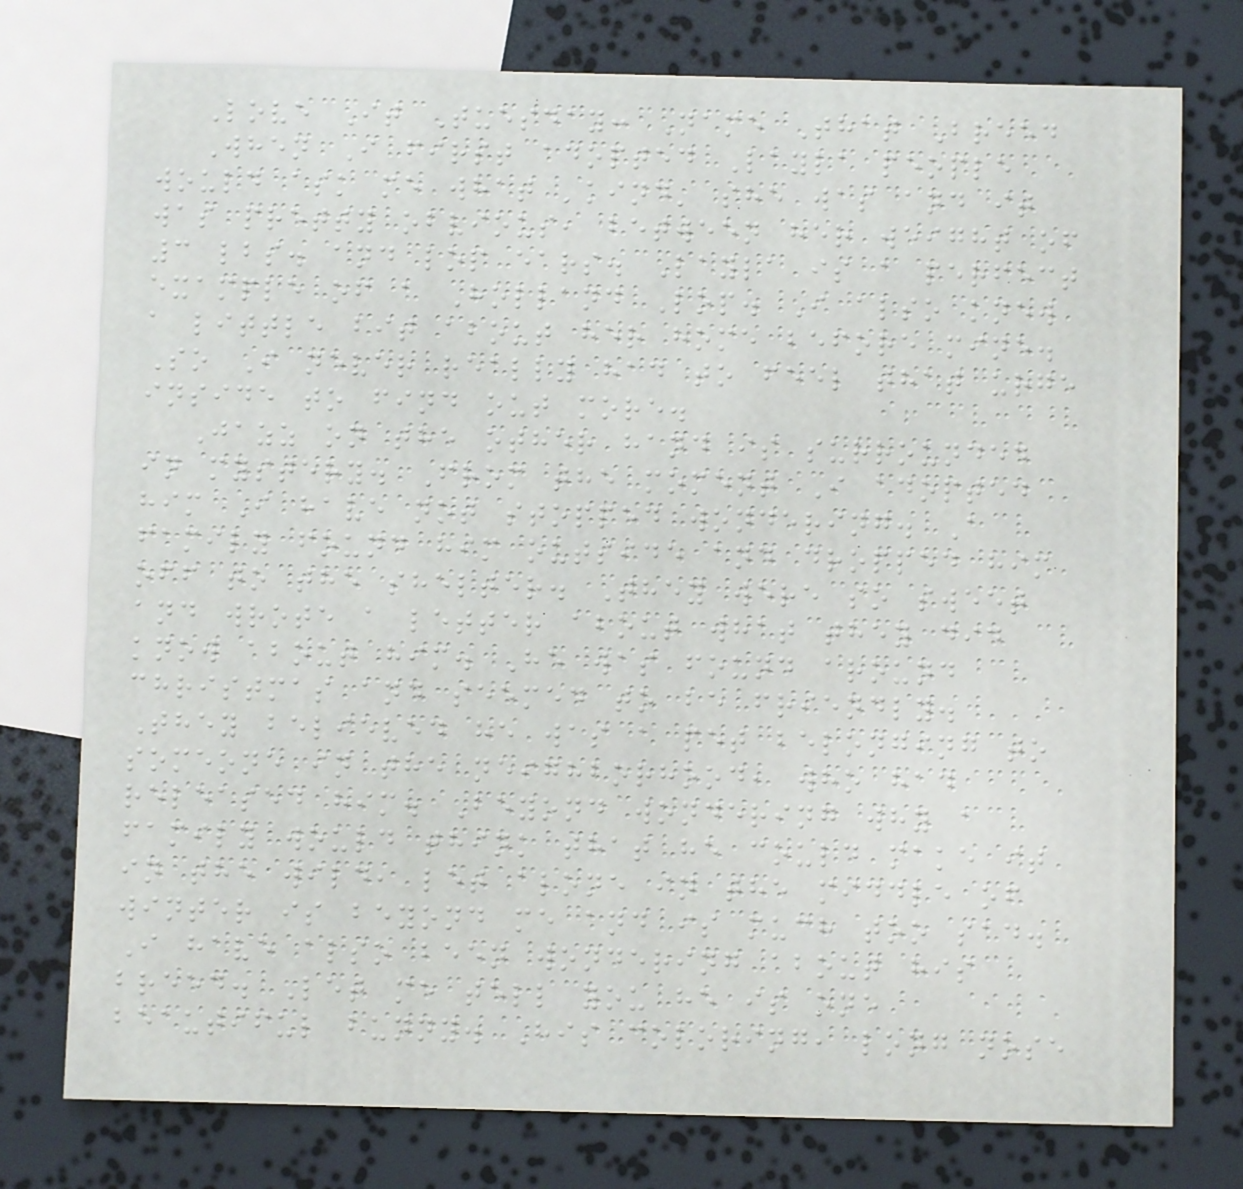Love It Tuesday: Name That Breed
When I first adopted Layla people
would ask me what 'kind' she was and it
was pretty obvious, between her weight of
3 lbs. and lop ears. Layla is a perfect
example of a Holland Lop. I also knew
a little bit about her home before mine.
So I never really had to feel that urge
inside to find out more.
Jazz on the other hand is surrounded
in mystery. From the moment I adopted
him I have not stopped wondering. A
family found him outside and dropped him
off to the shelter. They were so sweet
and wrote a letter about what they did
know about him. He was found around
christmas and seemed to be friendly.
They believed he was a pet belonging to
someone in the neighborhood, who had
released him. Beyond wondering why a
family would think that he could make it
in the wild, let alone in the middle of
winter is beyond me and is much too sad.
I have also been wondering about his
breed. Let me tell you he is one
beautiful bunny. His coloring, long nose
